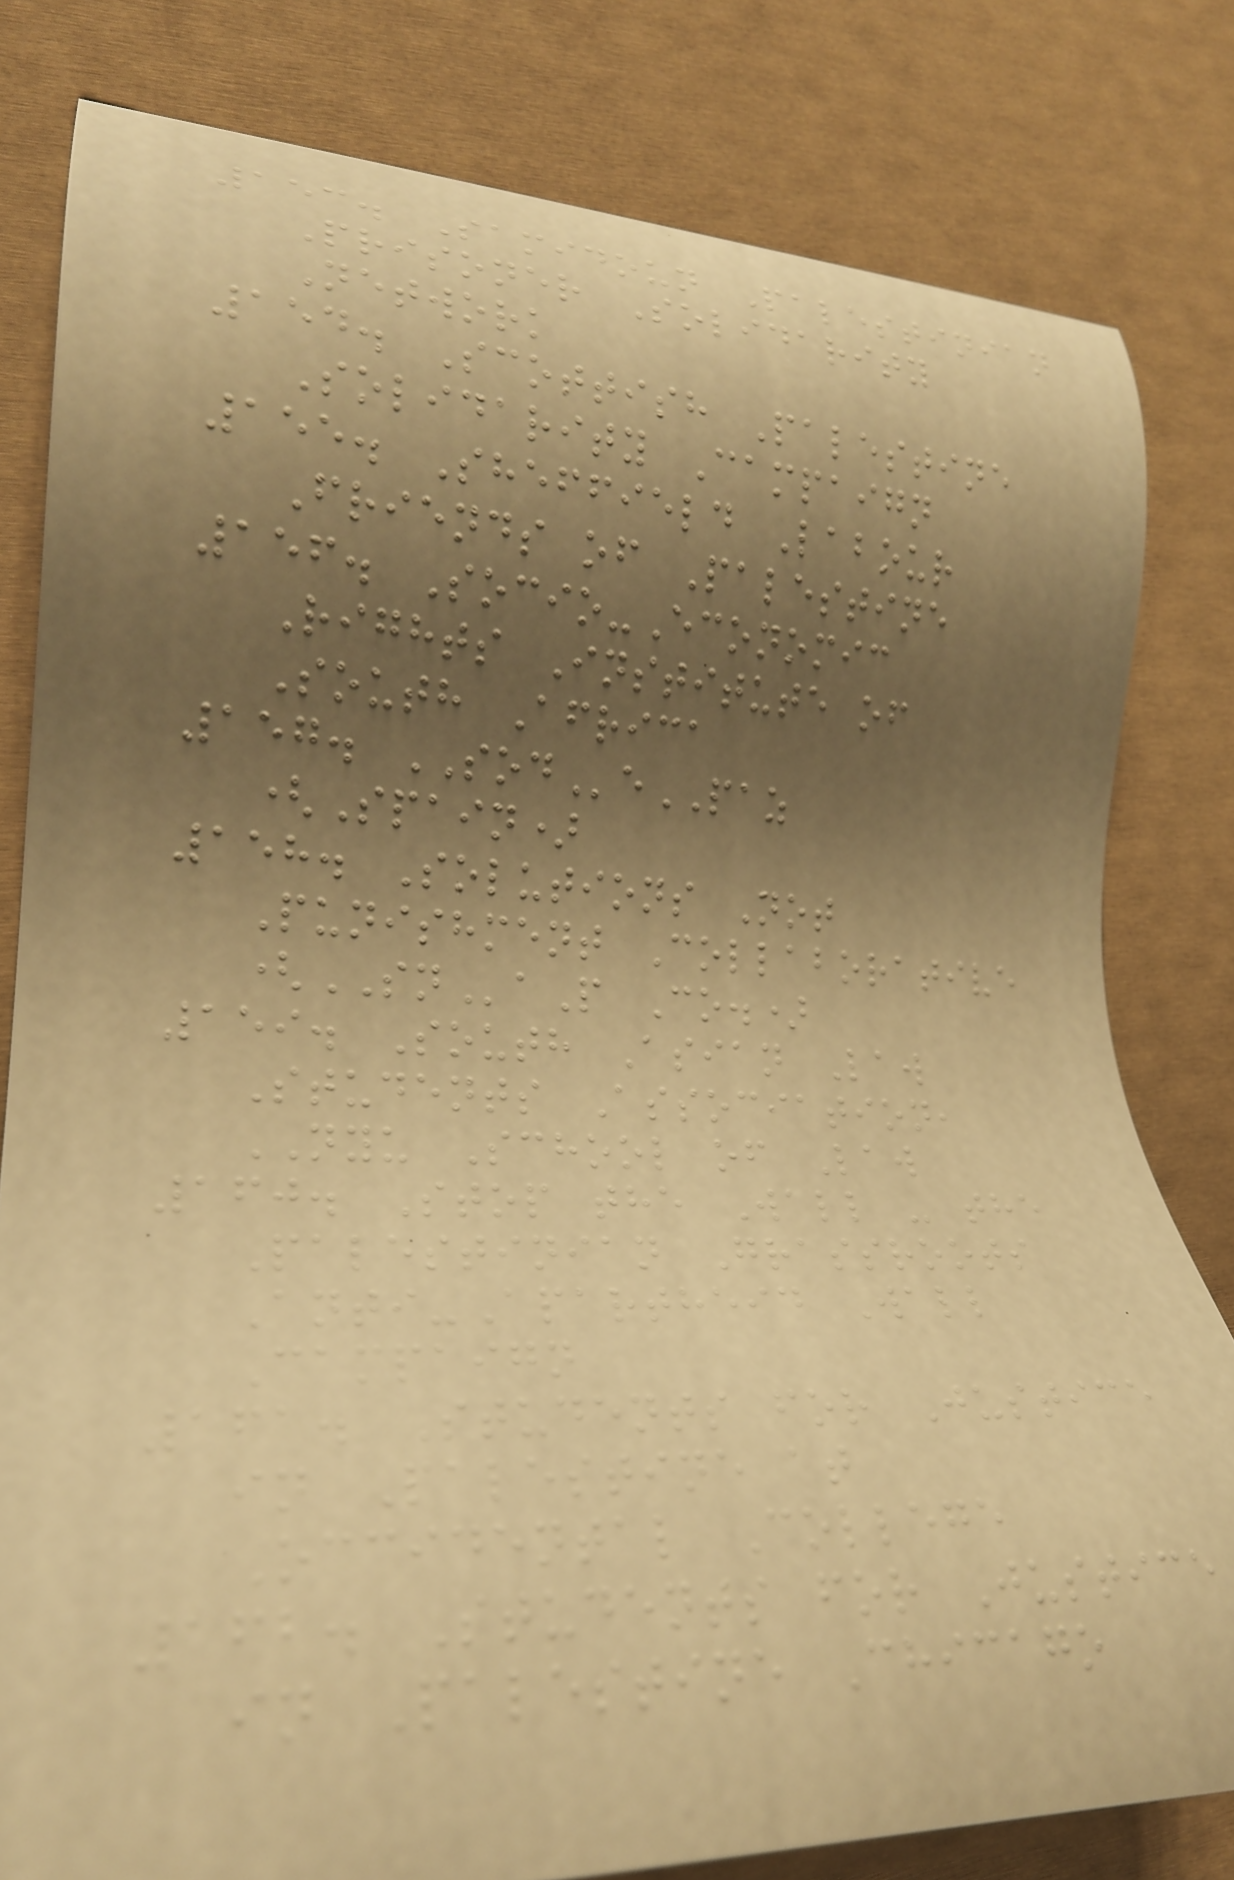153. Samidoun Palestinian
Prisoner Solidarity
Network
154. Scottish Palestine
Solidarity Campaign
155. Sheffield Labour
Friends of Palestine
156. Socio-Economic
Rights Institute of
South Africa
157. SODePAZ
(Spain)
158. Solutions Not
Punishment Collaborative
(SNaP Co.)
159. South Asian Law
Students Association,
NYU School of Law
160. Stop the Wall - the
Palestinian Grassroots
Anti-Apartheid Wall
Campaign
161. Students for Justice
in Palestine at
Occidental College
162. Students for Justice
in Palestine Chicago
